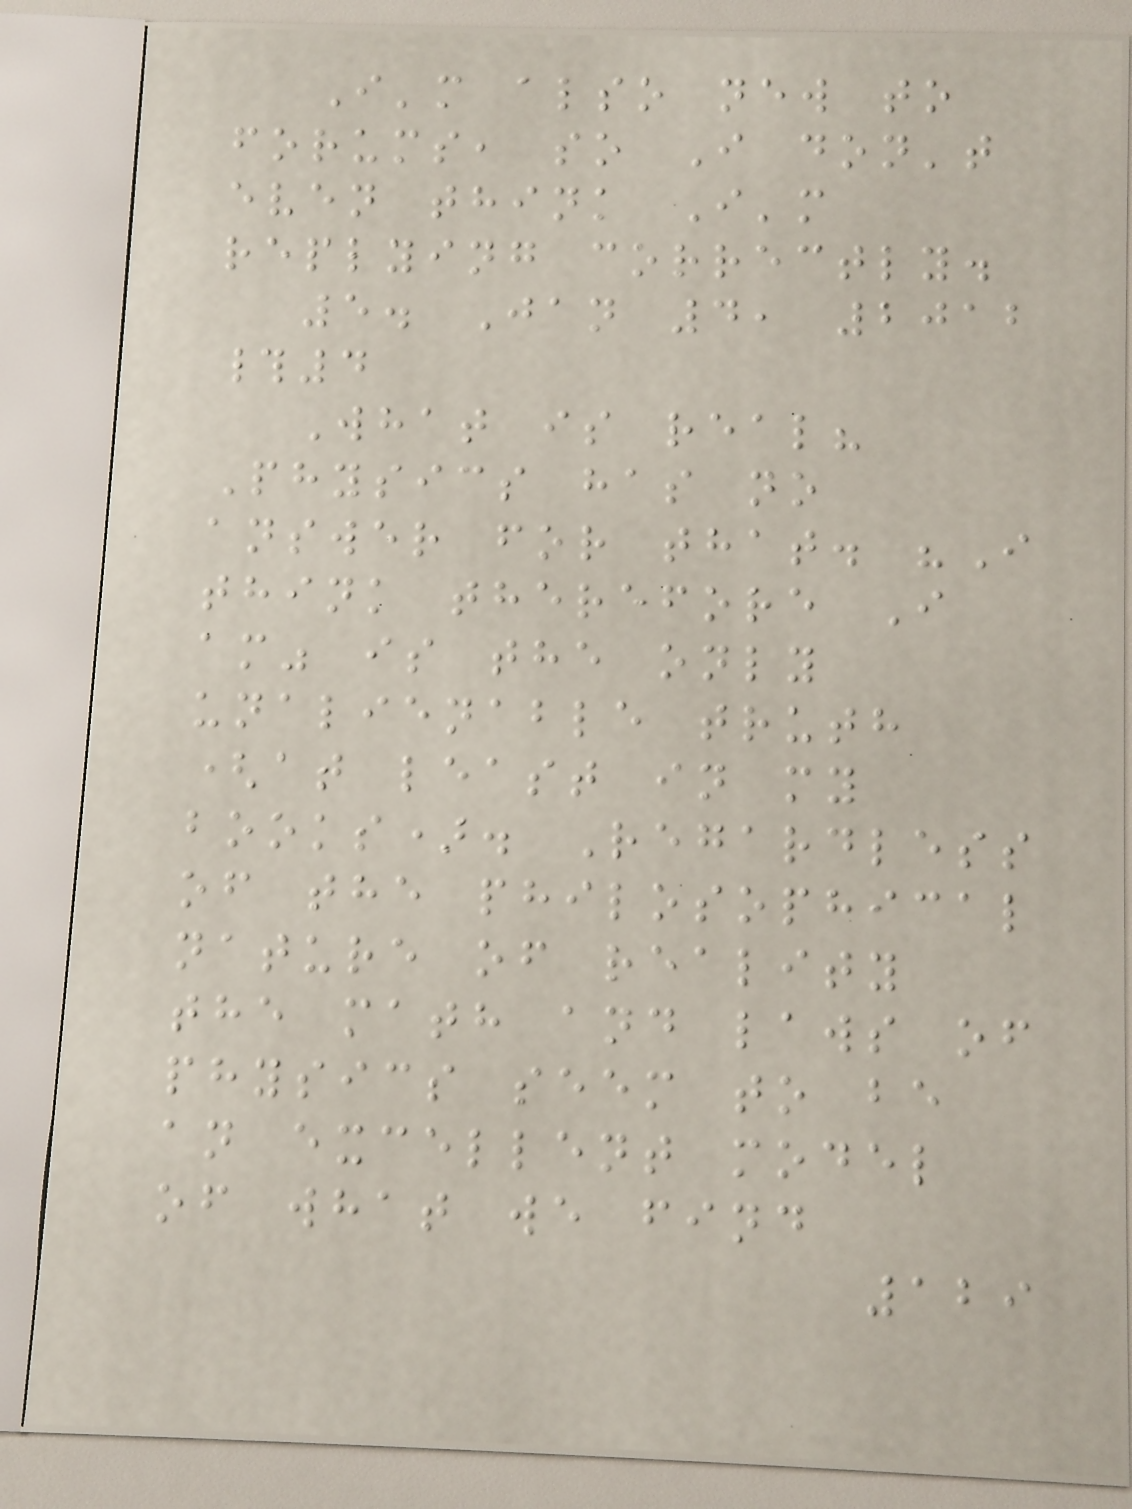I'm also new to
forums, so I don't
even think I'm
replying correctly.
5. Jan 4, 2012
#4
What is real?
Physics has no
answer for that. "I
think therefore I
am" is the only
unalienable truth
(at least in my
books). Regardless
of the philosophical
nature of reality
the math and laws of
physics seem to be
an excellent model
of what we find
129
